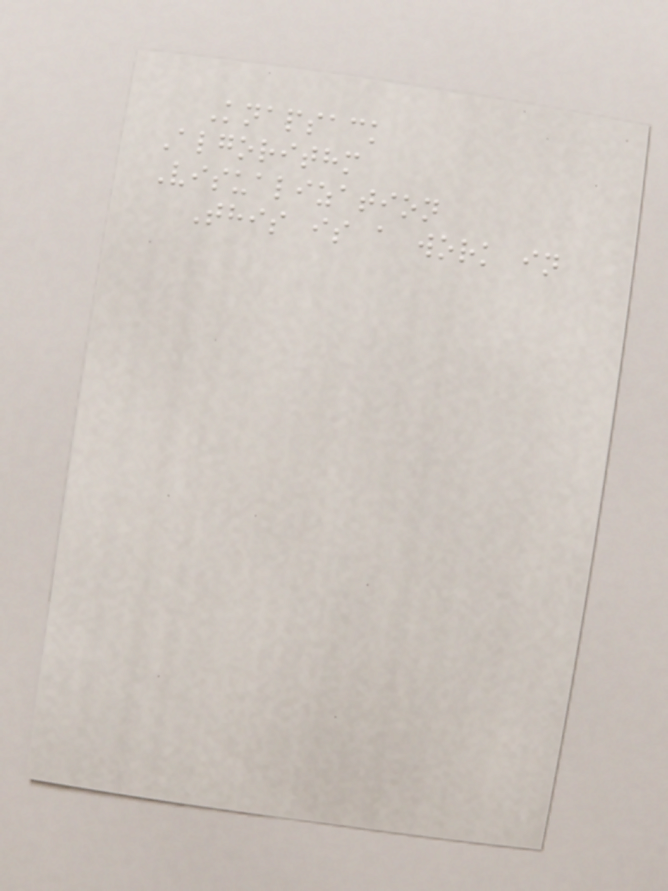Knapsack
Algorithm
Visualization
This is a work in
